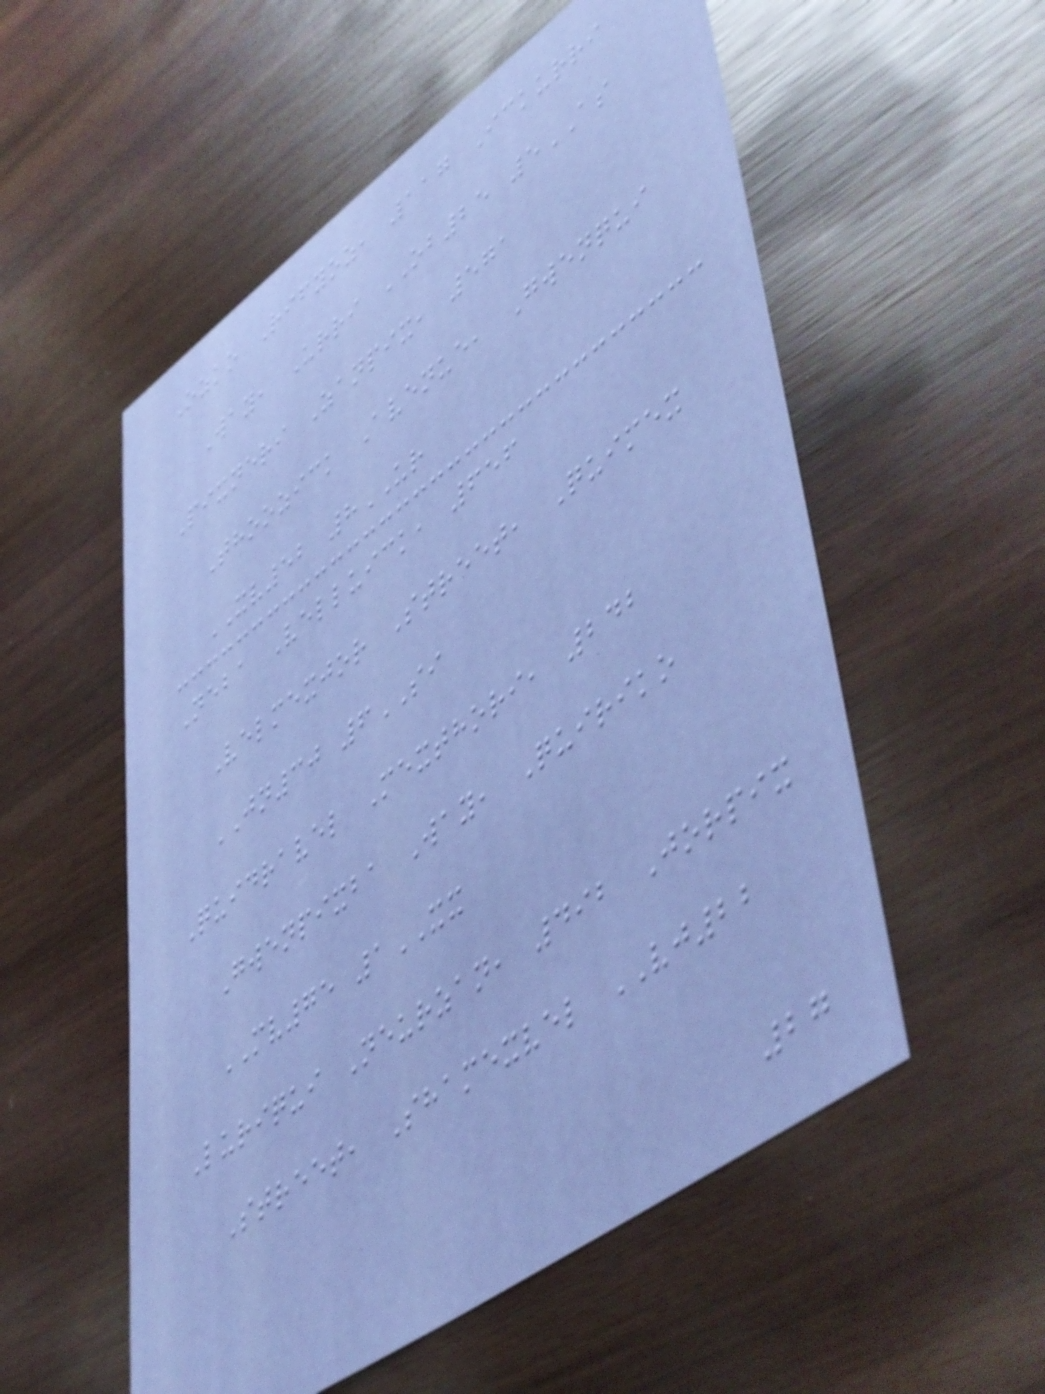Ozko Rifyoz, 117 Ickurri
Way, Urri OB25 5AS
Pixneri Zanpix, 571
Thoozick Avenue, Gwenqui
XV52 8UR
Neba Velluick, 656
Velmexjor Street, Quimex
JN30 6SI
Quidravel Mexthori, 242
Gwenpixba Way, Quiriko
MV75 1XX
Luriqui Neurzan, 492 Jorpix
Street, Shamexvel VJ22
27
